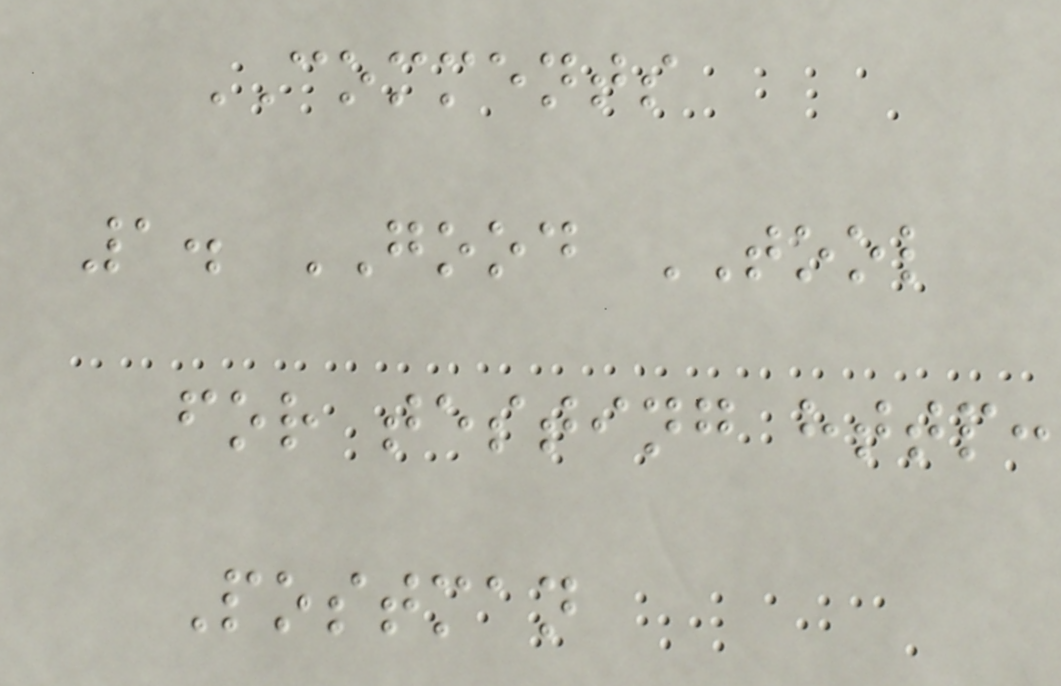COMMENTS
1. GOOD TOOL
for testing http:
Postman
